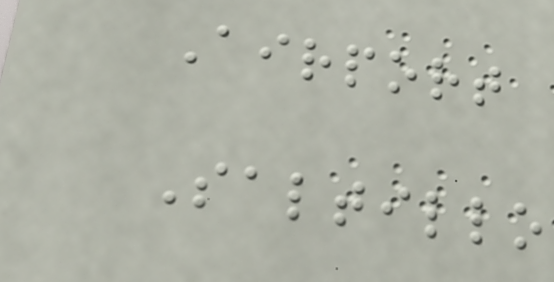Airport
Saltillo
